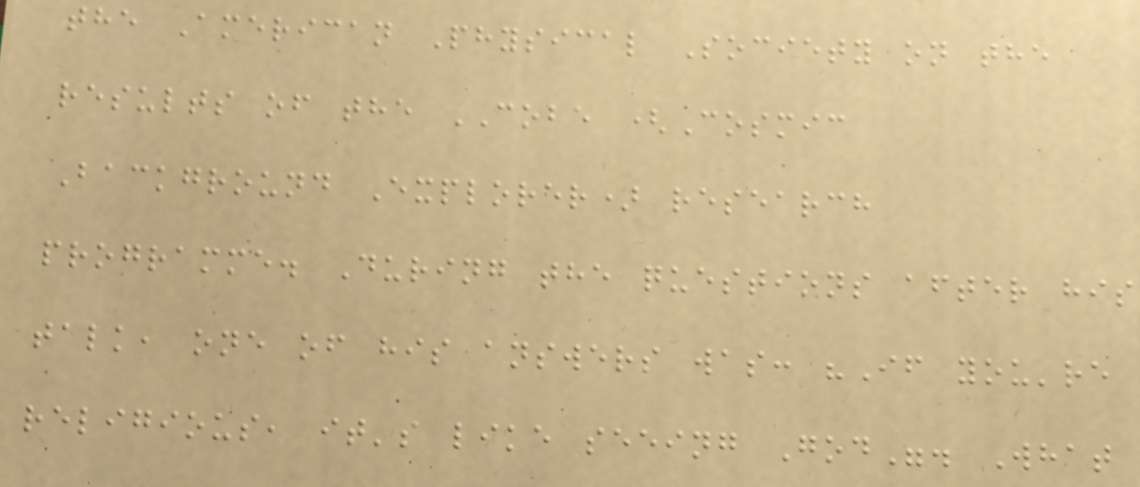the American Physical Society on the
results of the COBE (Cosmic
Background Explorer) research
programme. During the questions after his
talk, one of his answers was: "If you're
religious, it's like seeing God". What
